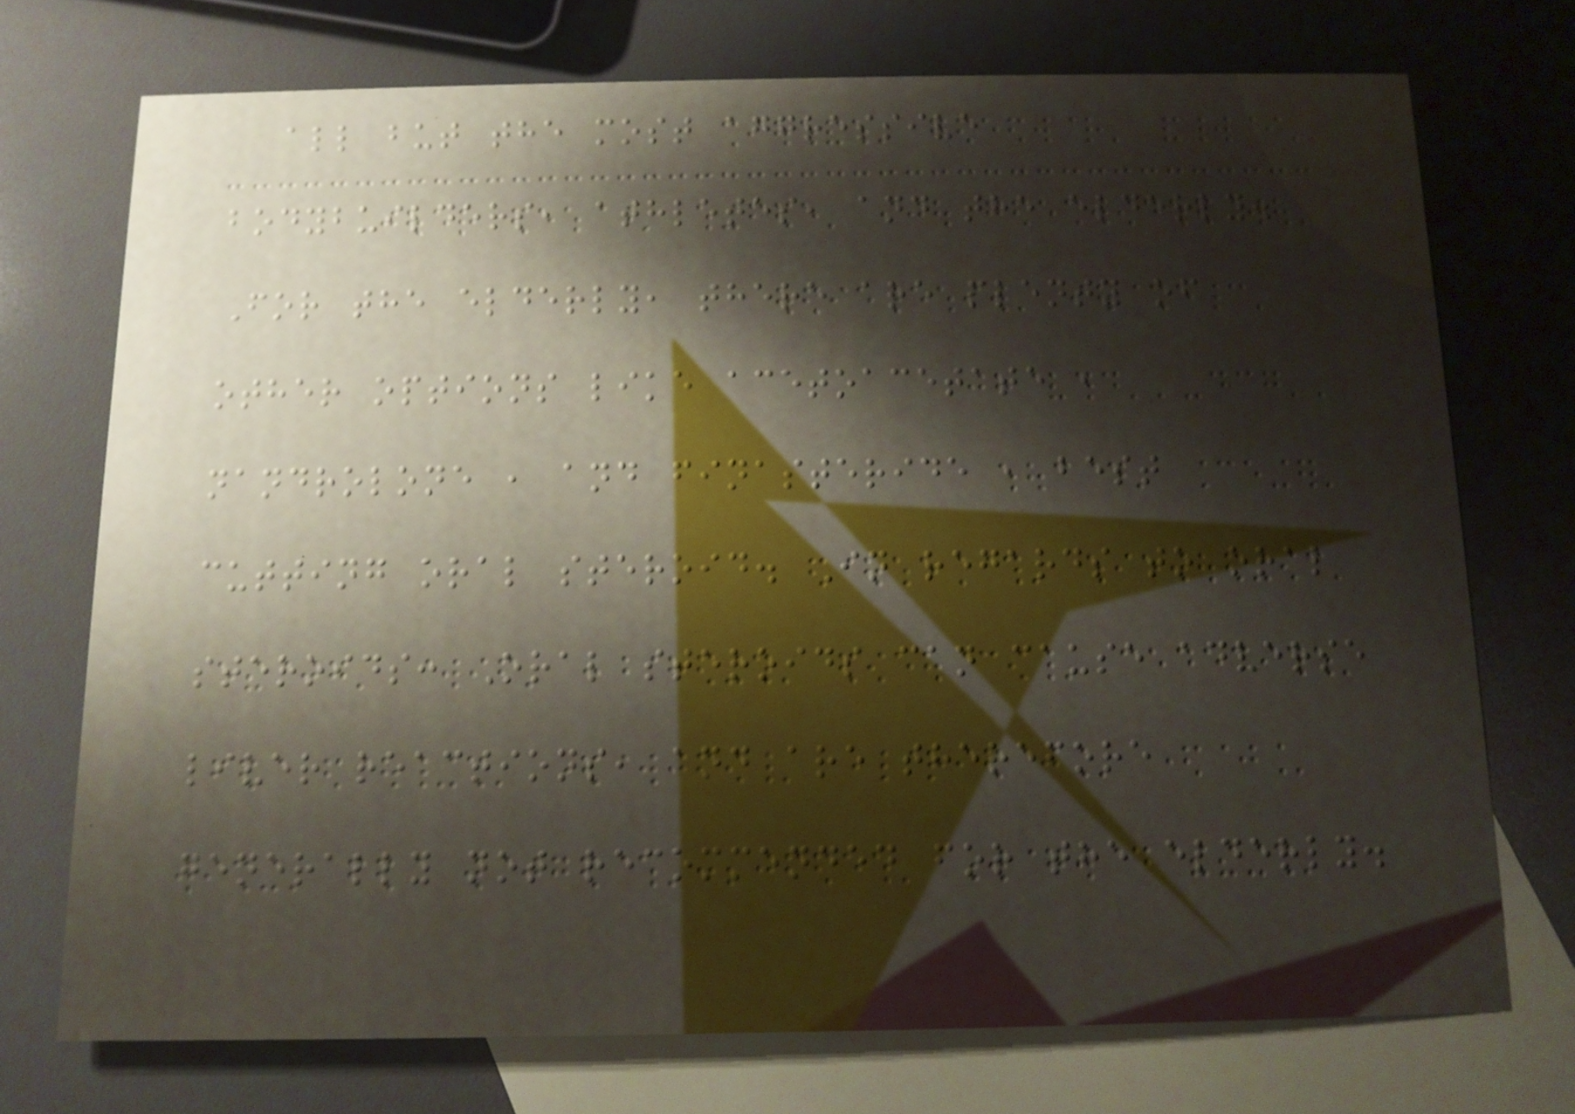all but the most aggressive
bodybuilders, athletes, and the elderly.
For the elderly, there are plenty of
other options like acetoacetate ,
nandrolone , and finasteride , best
cutting oral steroid. In regards to oral
steroids: Oral steroids can cause adverse
liver reactions, and are therefore
generally not recommended for the elderly.
